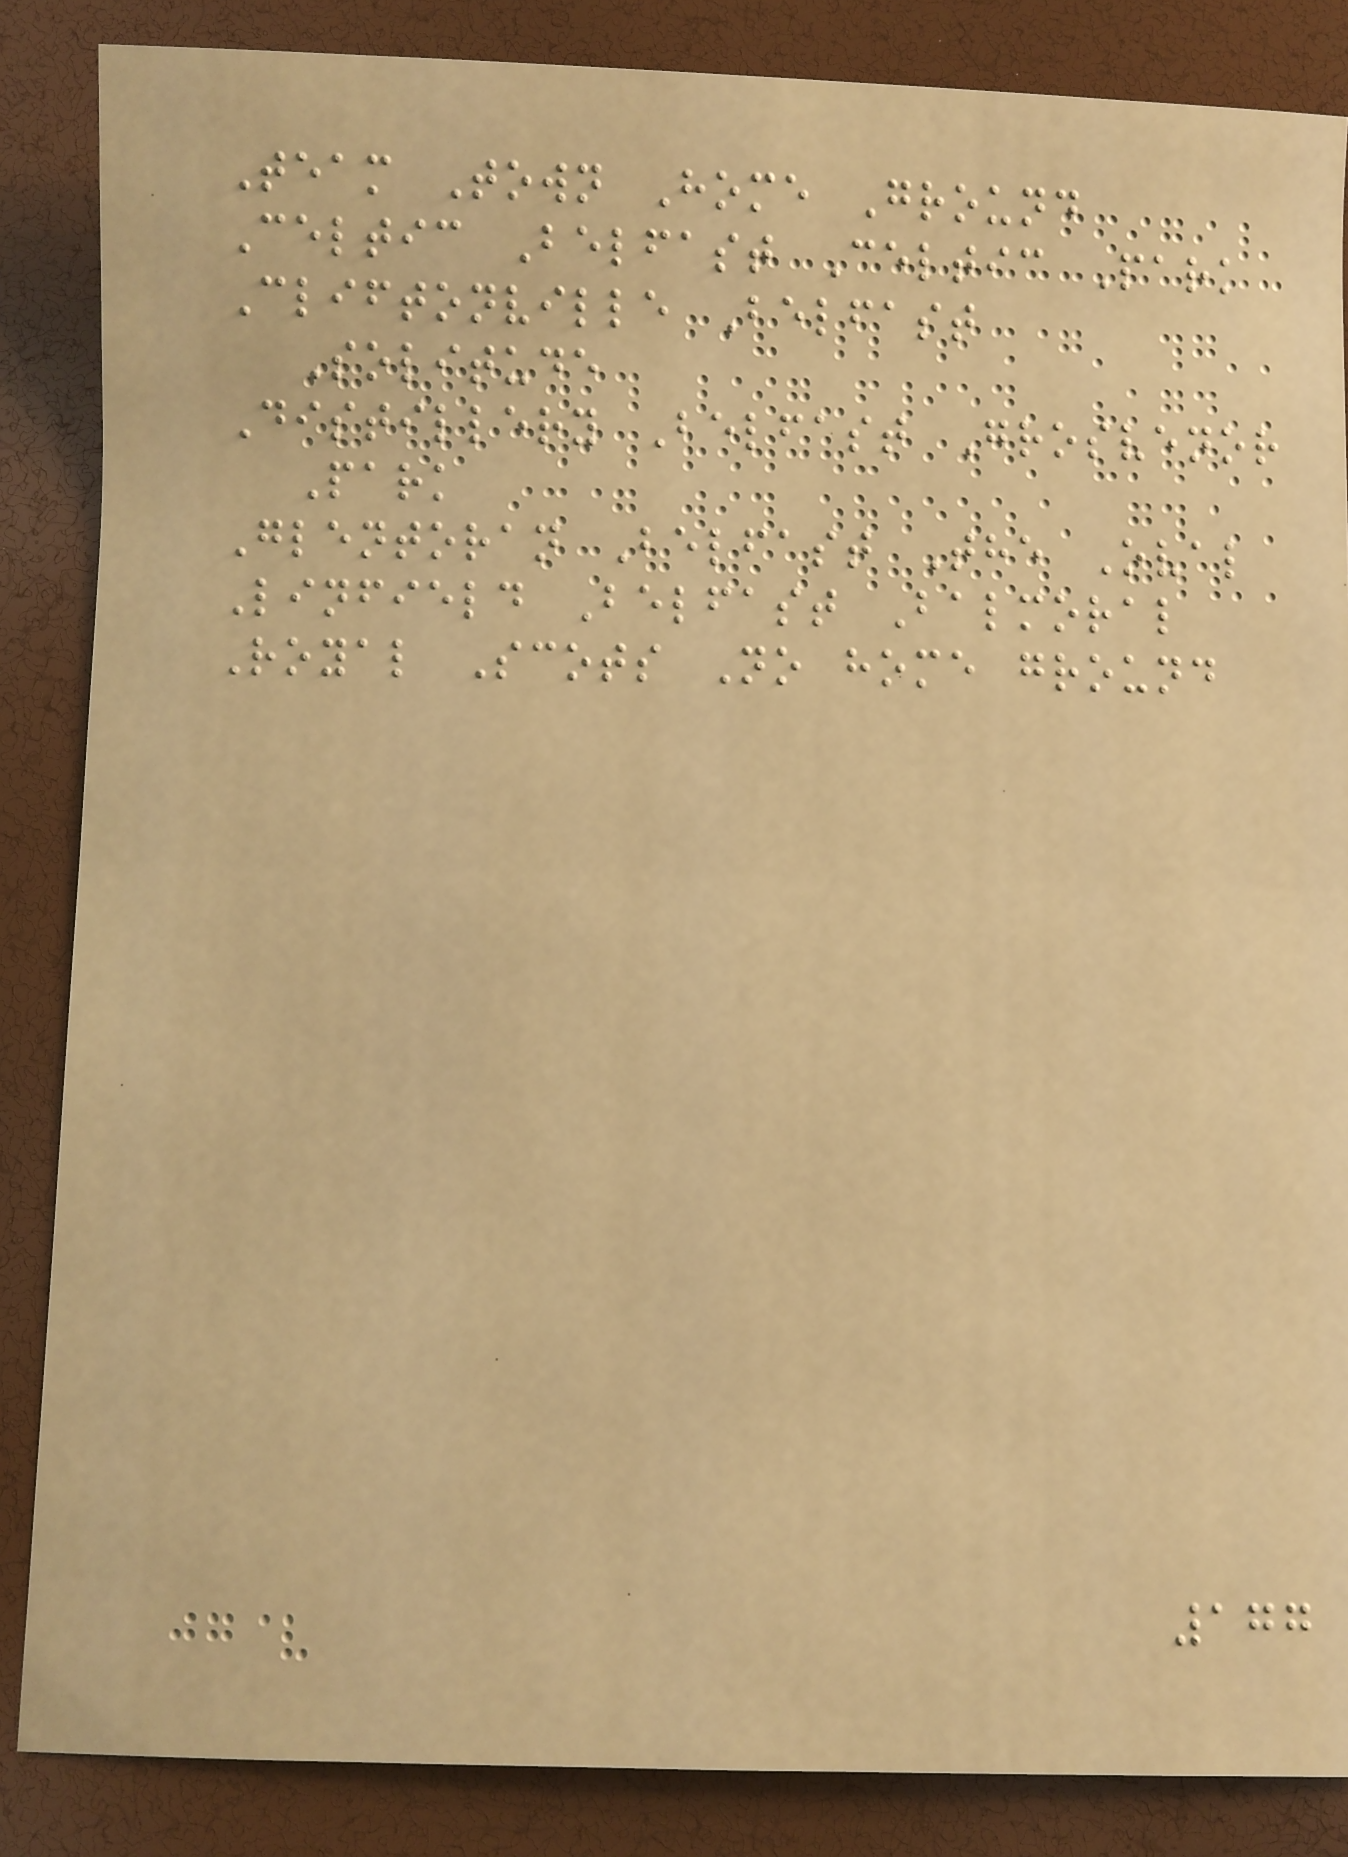Team Town Home Ground
Celtic Belfast Celtic Park
Cliftonville Belfast
Solitude
Distillery Belfast Grosvenor
Park
Glentoran Belfast The Oval
Linfield Belfast Balmoral
Royal Scots No home ground
177
